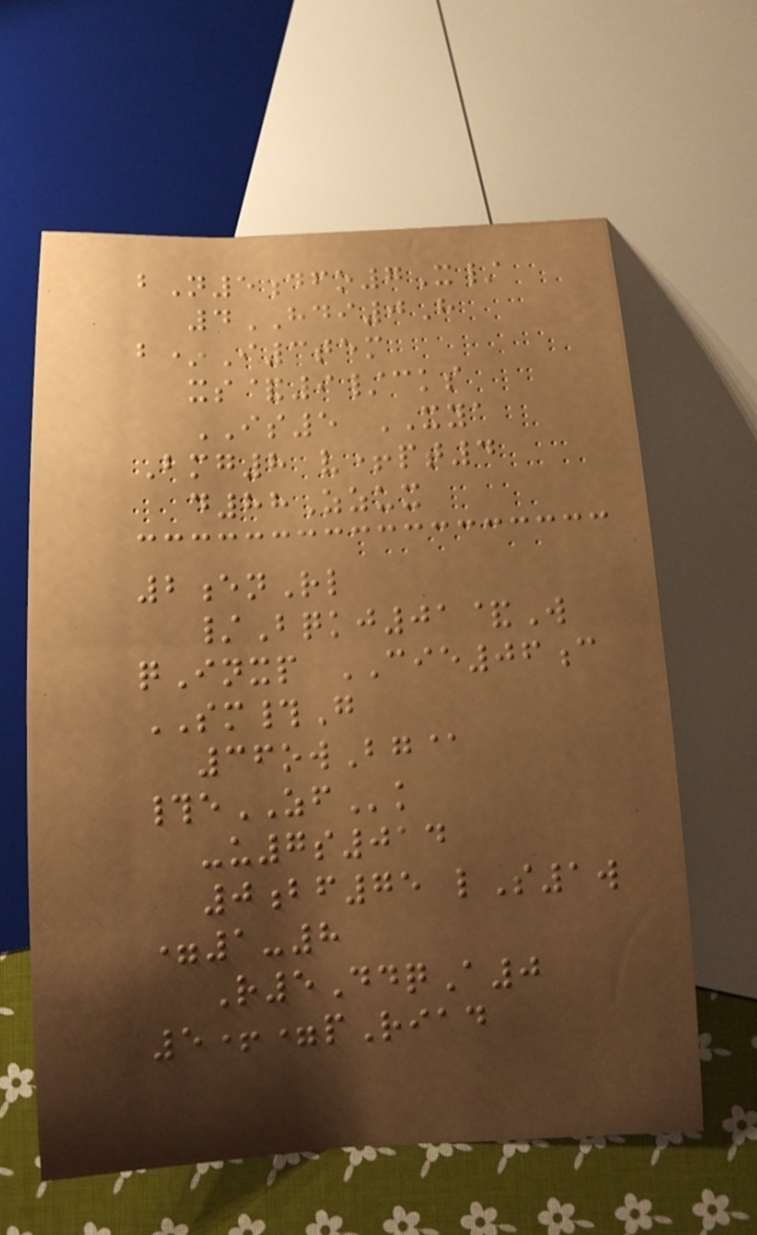bN5dfo7X/
4HDI0H
b*I3tem
xs&9/cks
IS5 XYA
Bmg8 v+pt4
d88Zzux
2enRl
/Bqkj01&W
qInxp CIE06c
SM#G
36owBg@
#eZFk
-u7s014
0bf75 lS1w
=1-8
R5DdqA0
5+=pRiad
